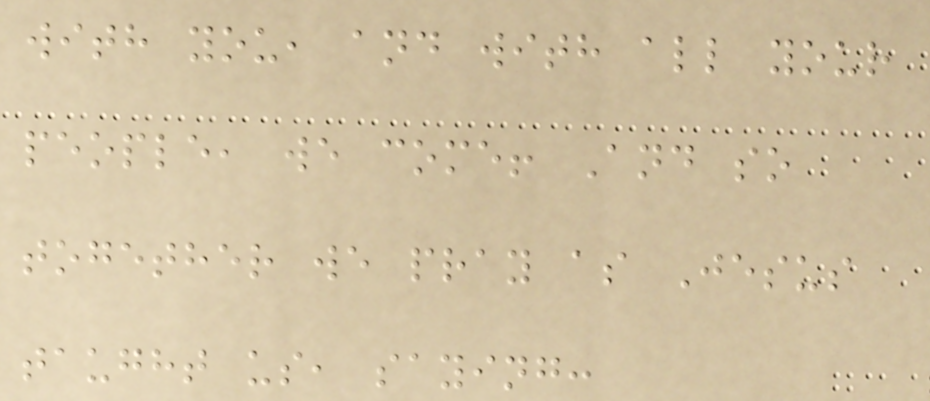with you, and with all your
people, we come! And so
together we pray as Jesus
taught us, saying:
